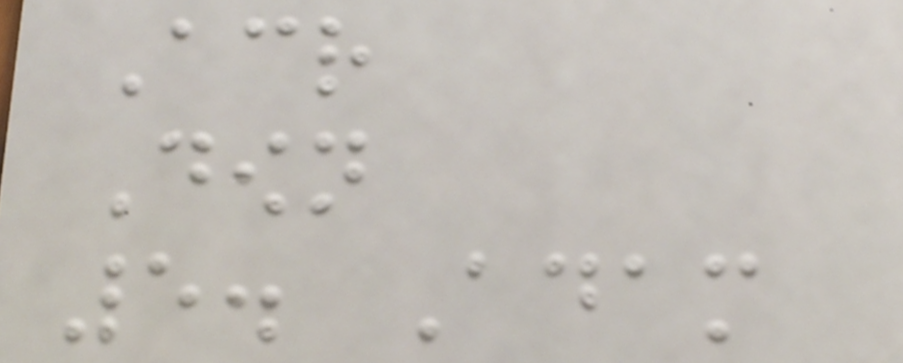Across
Down
5. Adam
